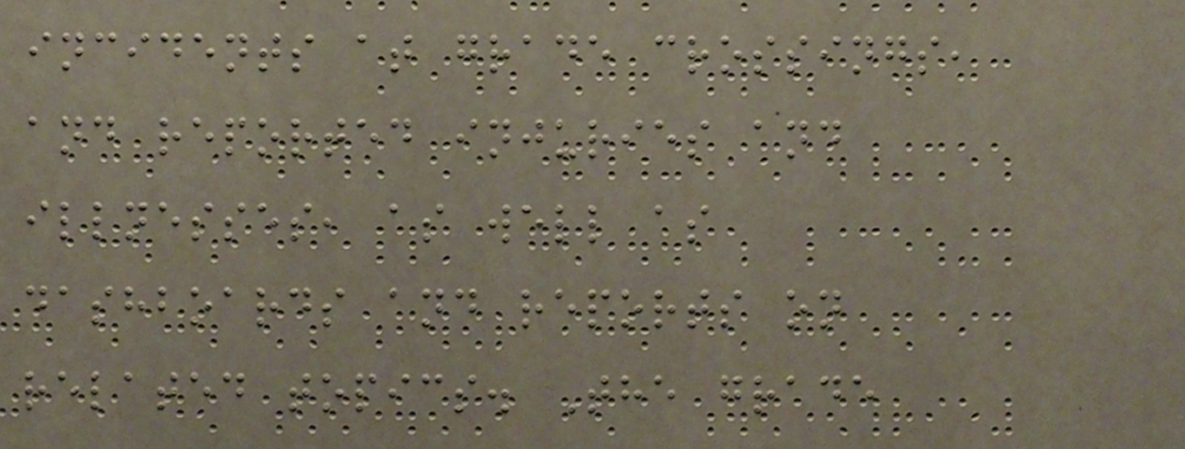incidents at grade crossings,
and reported injuries and
illnesses, as well as
dashboards and reports on
related topics. The grade
